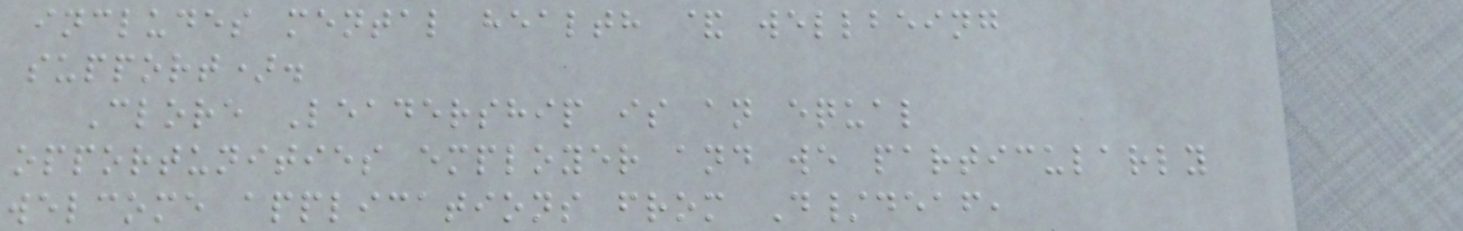includes mental health & wellbeing
support).
Clore Leadership is an equal
opportunities employer and we particularly
welcome applications from D/deaf,
